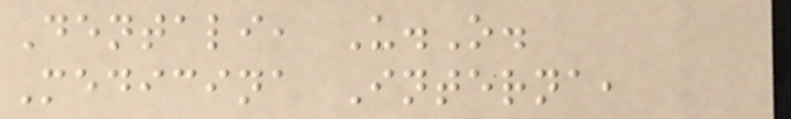Dentali, U.O.
Medicina Interna,
